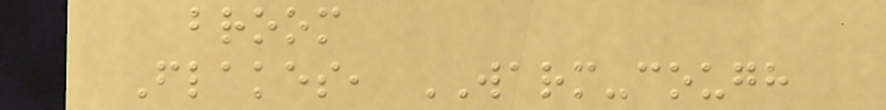broom
Flakes, WARM-cough
